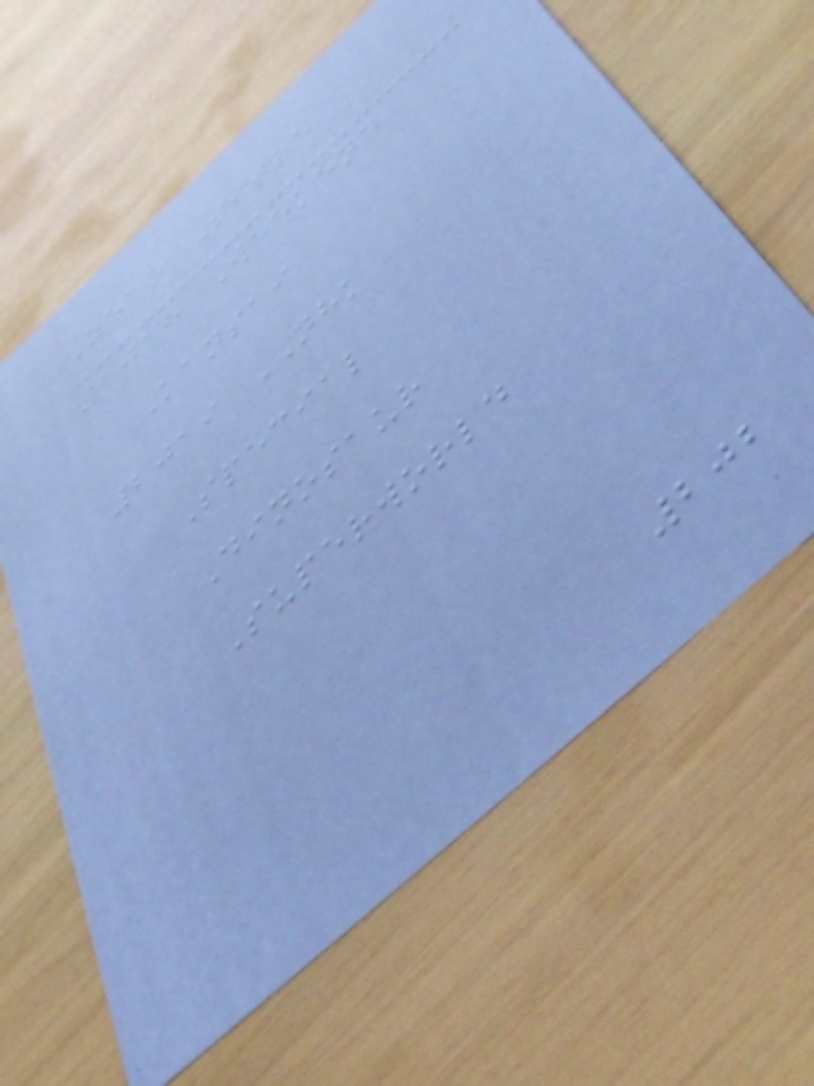Year Title
2018 Weekend
Kansai
2019 NHK
Special
Dinosaur
Superworld
202
